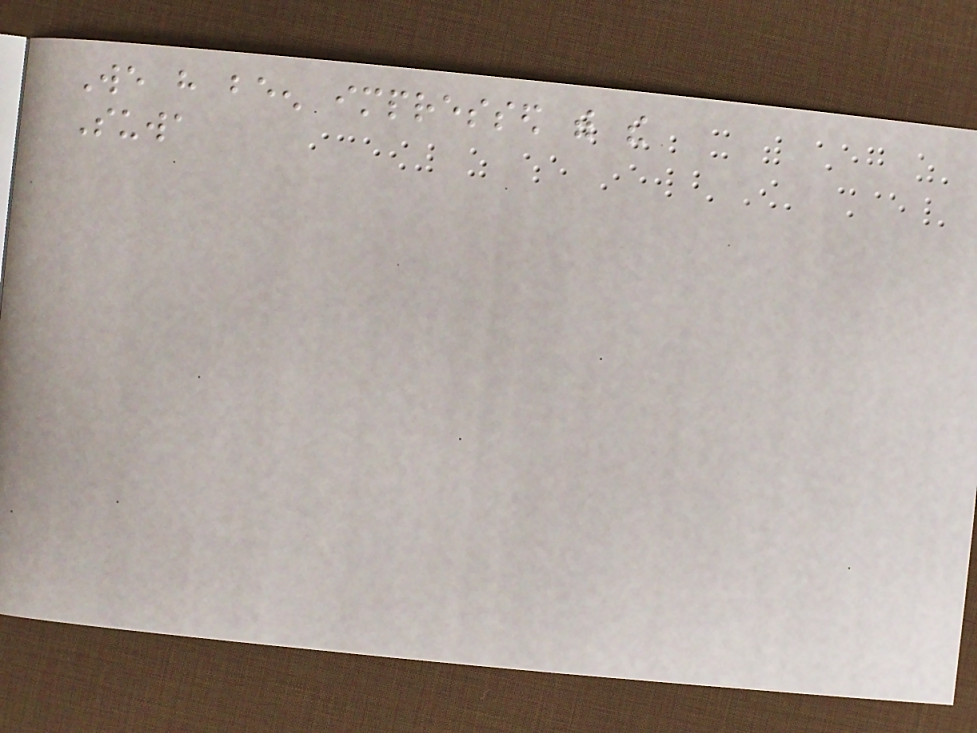We have been impressed with the
Suwa
